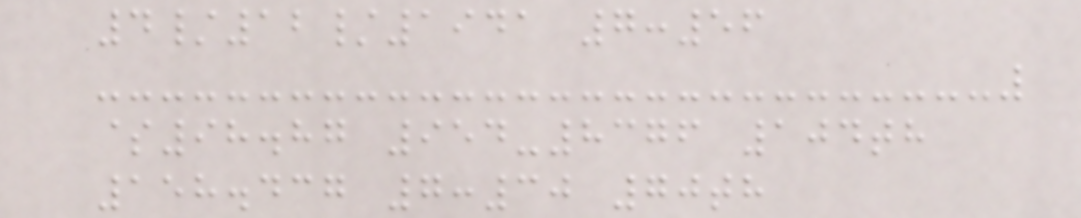4/12/1941 7:56
$98.87 954-8376 104th
158.437 7:30 70th
